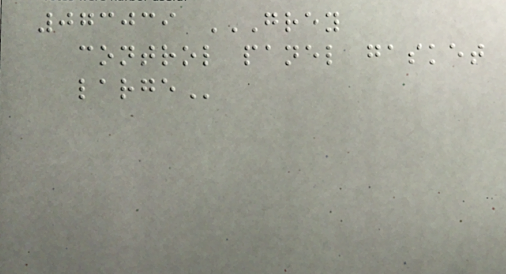073039 GREY
CONTROL PANEL GASKET
LARGE
